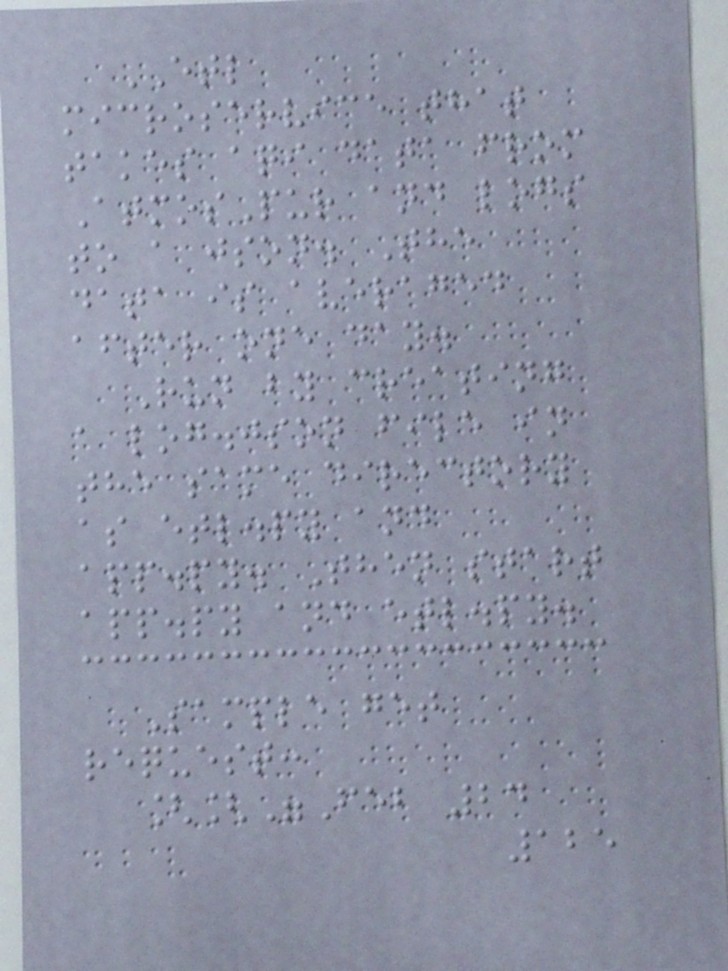ETL
microservice that
takes aqi data from
AtmosPur and logs
to a json. The
data is averaged
after one day.
Run by creating
a log.json file in
the same directory
as etl.py and
app.py. Then start
app.py and etl.py.
Sample get
request:
[["Feb 24
125
